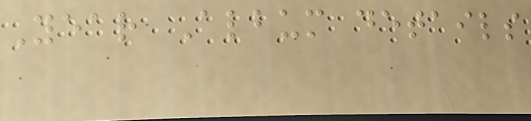Year Album details
